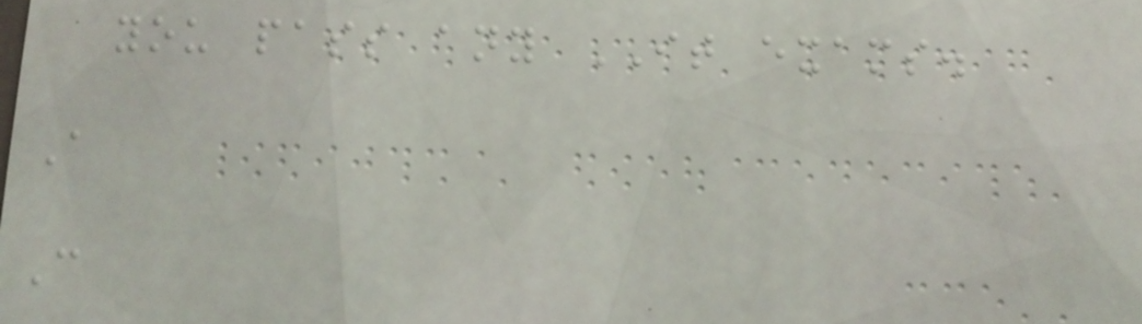you pass any IT exams.
A
C
